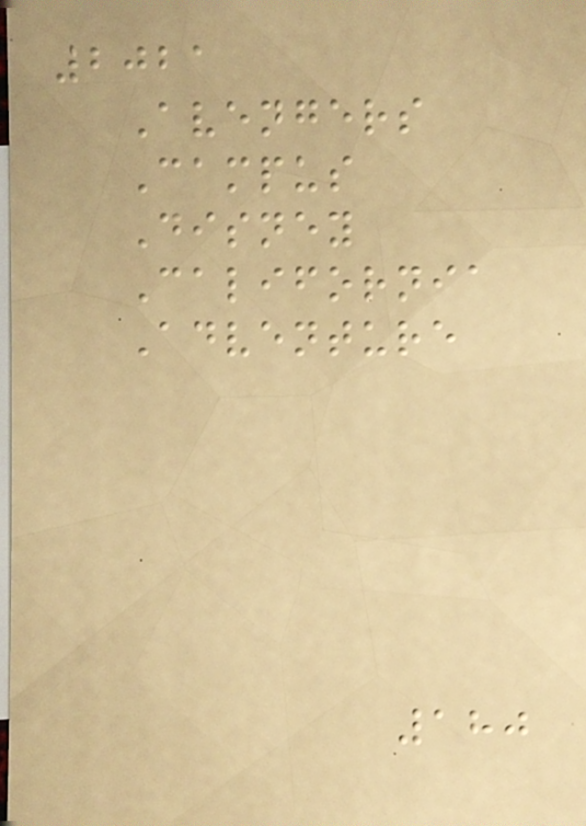2021
Avengers
Campus
Disney
California
Adventure
180
